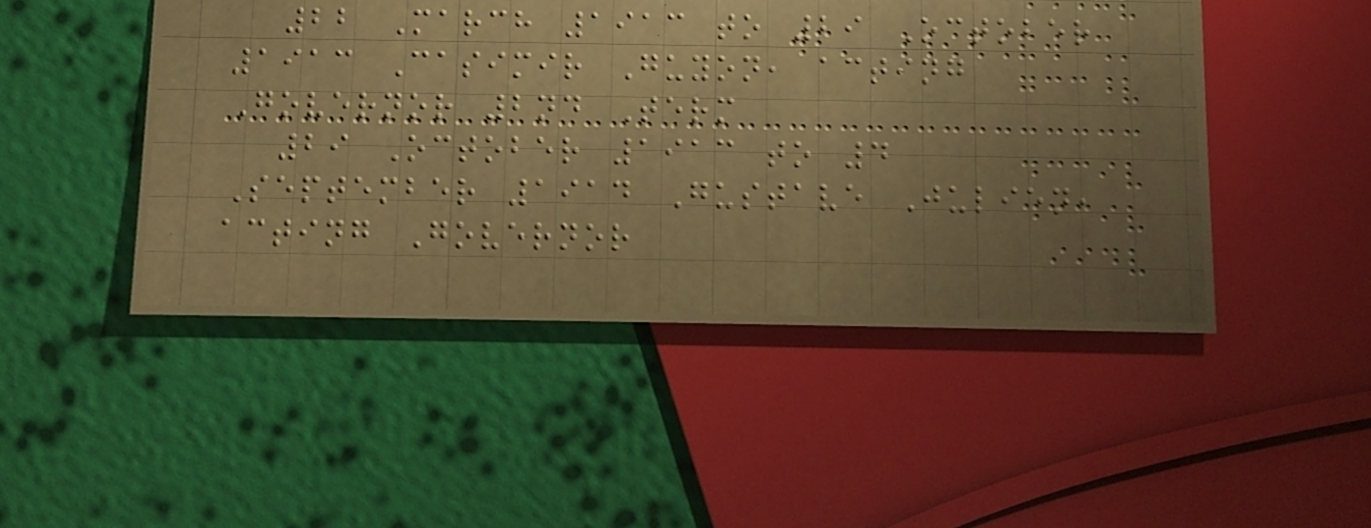22 March 1913 to 29 October
1913 Casimir Guyon, acting
Governor 2nd Term
29 October 1913 to 4
September 1914 Gustave Julien,
acting Governor
